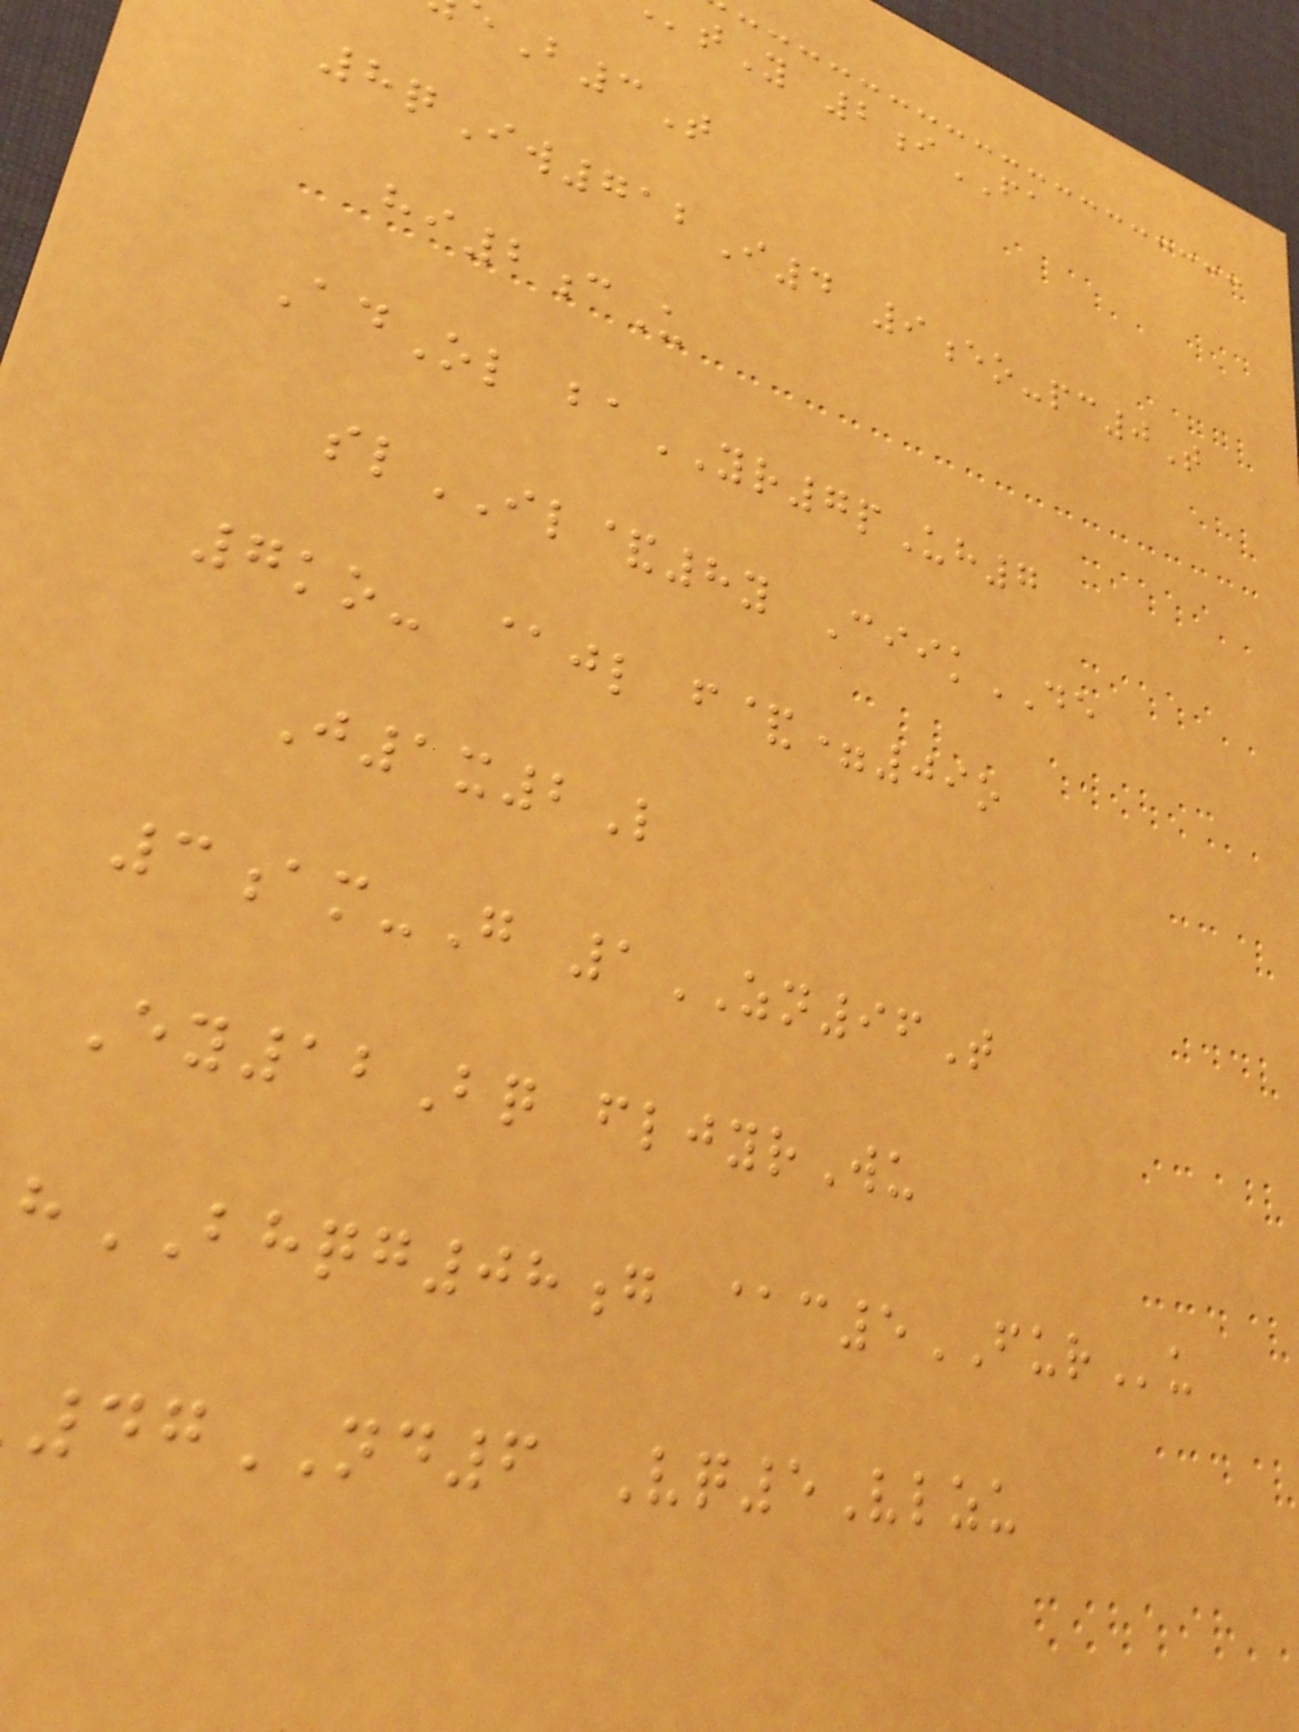tY 2iFA
B3T
8qIw712I4 9eo-pc0T
hi2cU
AdOl baYR7pUh7
slIL&8y CiikDE
7ko- @jl f&=09o
J1x2L
3am-G 1ZN96T
Ey12Bq fljyrWu
hBHQG08g @c5FURu
47ND6 Vq5Vlzu
